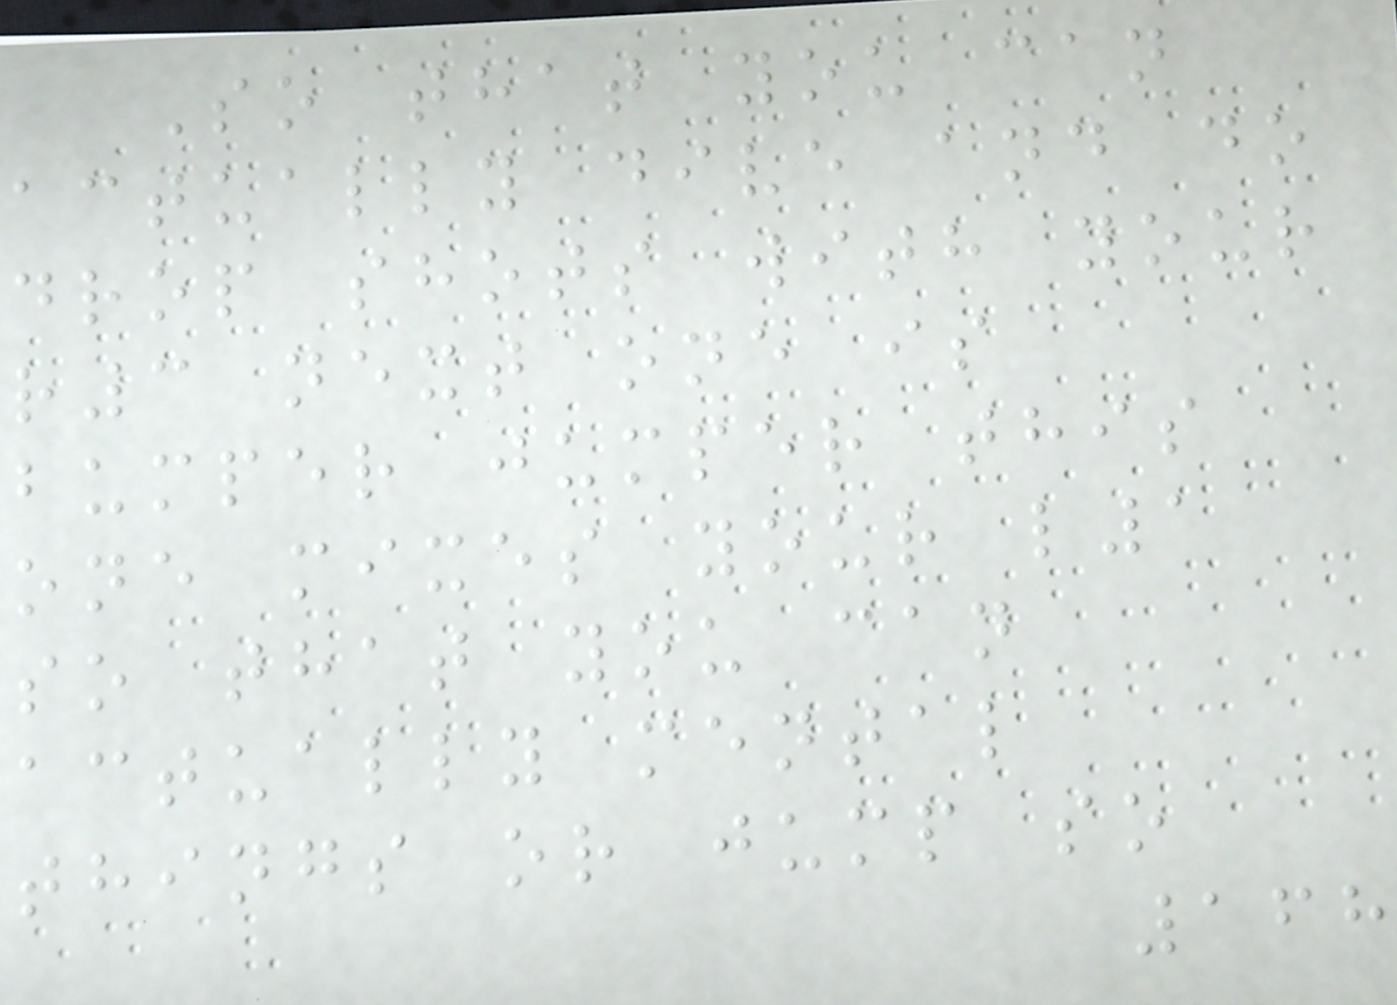So that you can
actually dive and do
drop shots with your
r3 next one is
bumper jumper this
one mixes your l1
so that you can
actually mental
things or jump so
168
